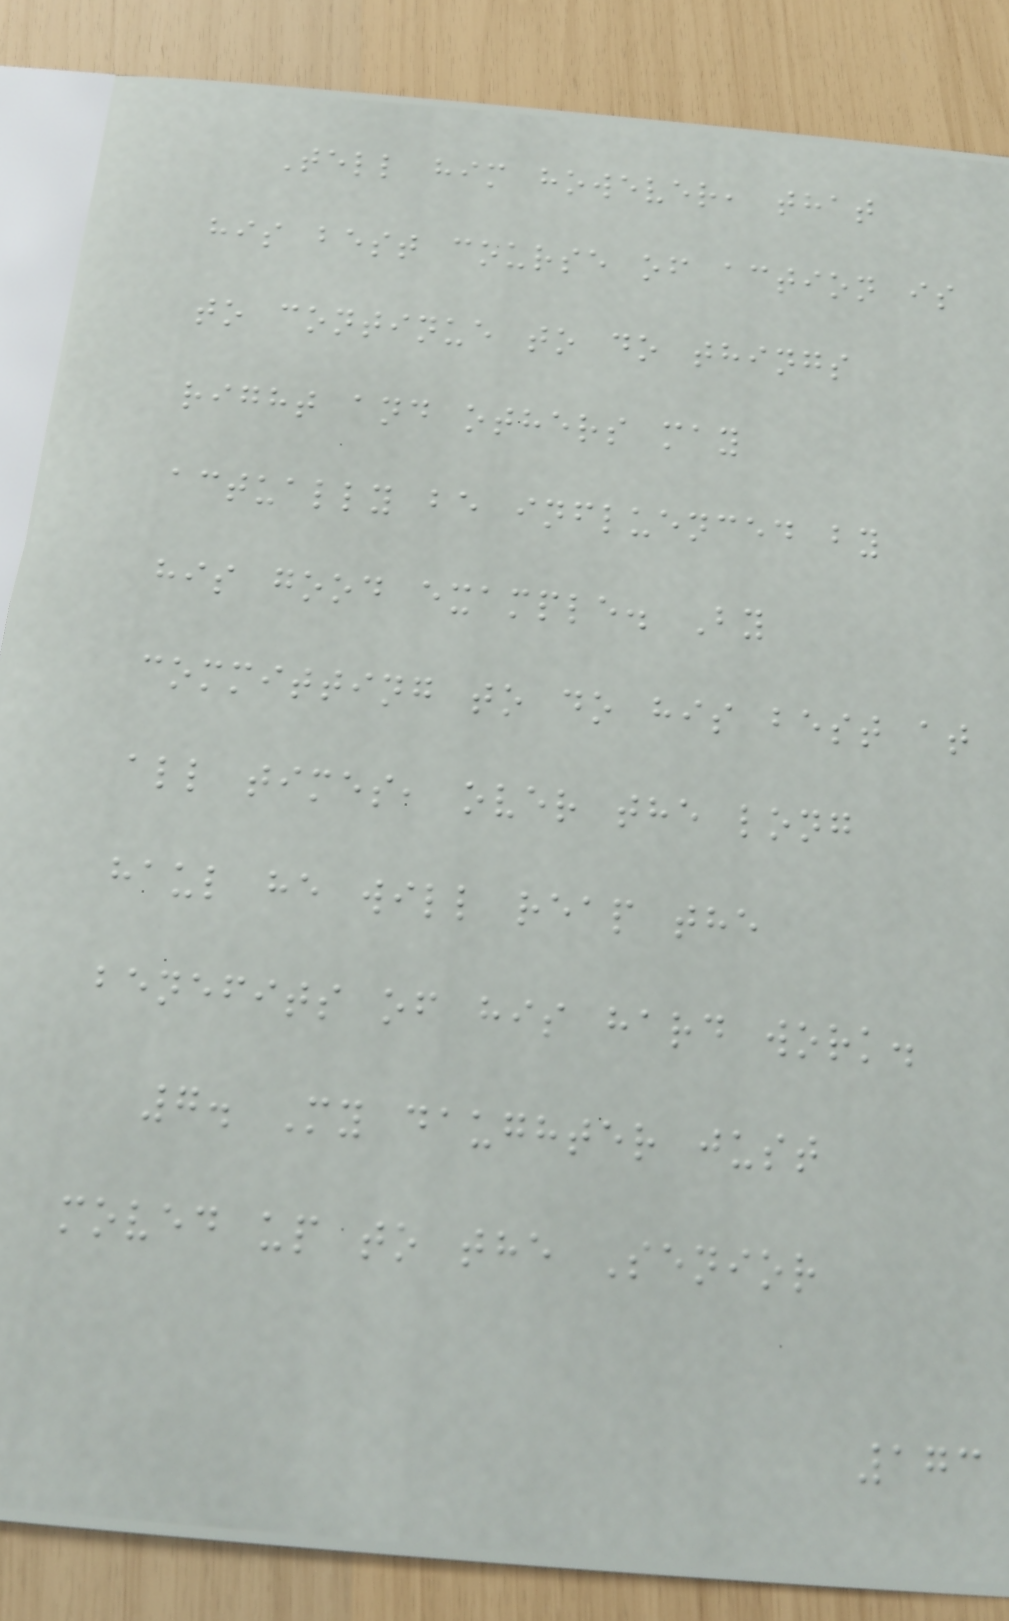Tell him however, that
his best course of action is
to continue to do things
right and others may
actually be influenced by
his good example. By
committing to do his best at
all times, over the long
haul he will reap the
benefits of his hard work.
7. My daughter just
moved up to the Senior
173
